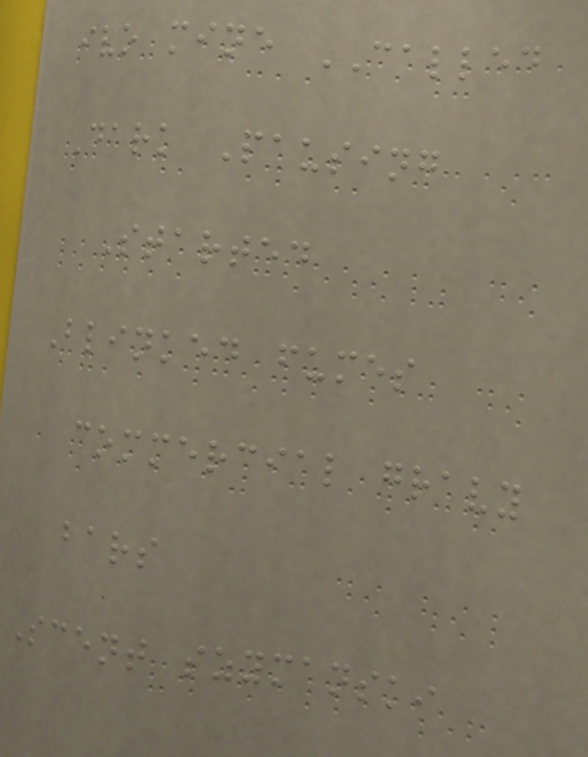ivo mine CALLED
Dark Pausing
Started
Blinked fumes
commercial gravy
bars
Scent szymanski
